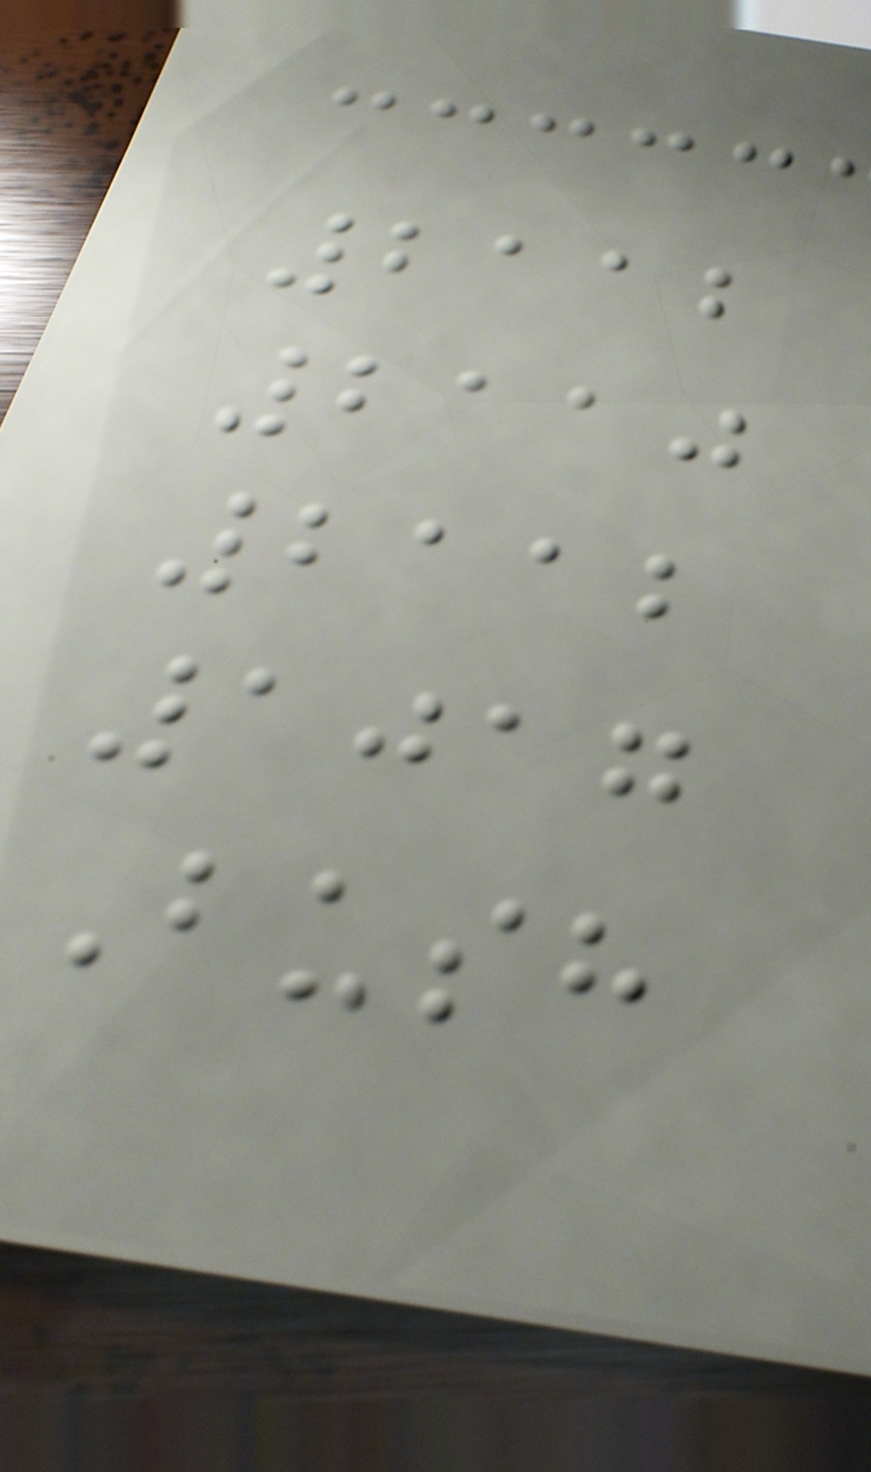2112
2110
2112
1017
Bush
